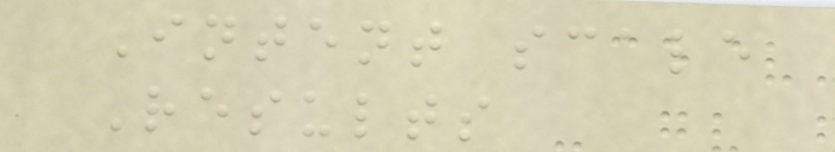Intent scale
Results
